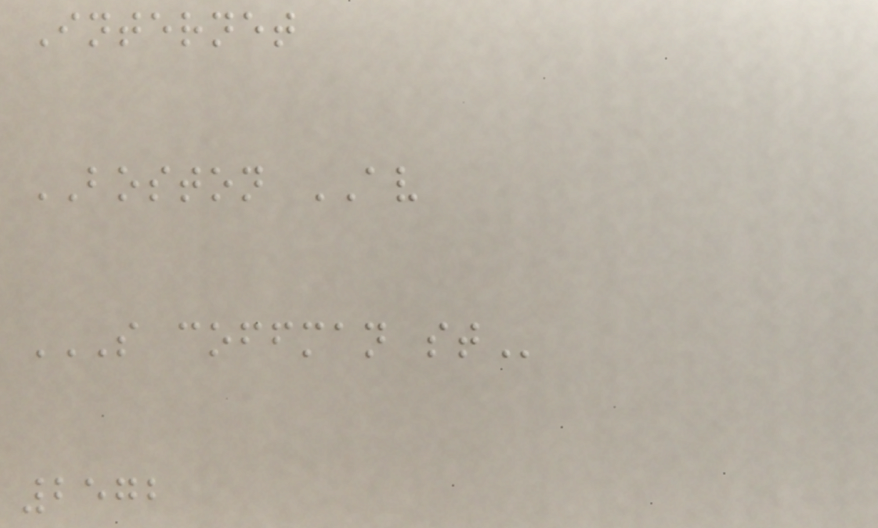Internet
BOSTON AV
S COFFMAN ST
2572
